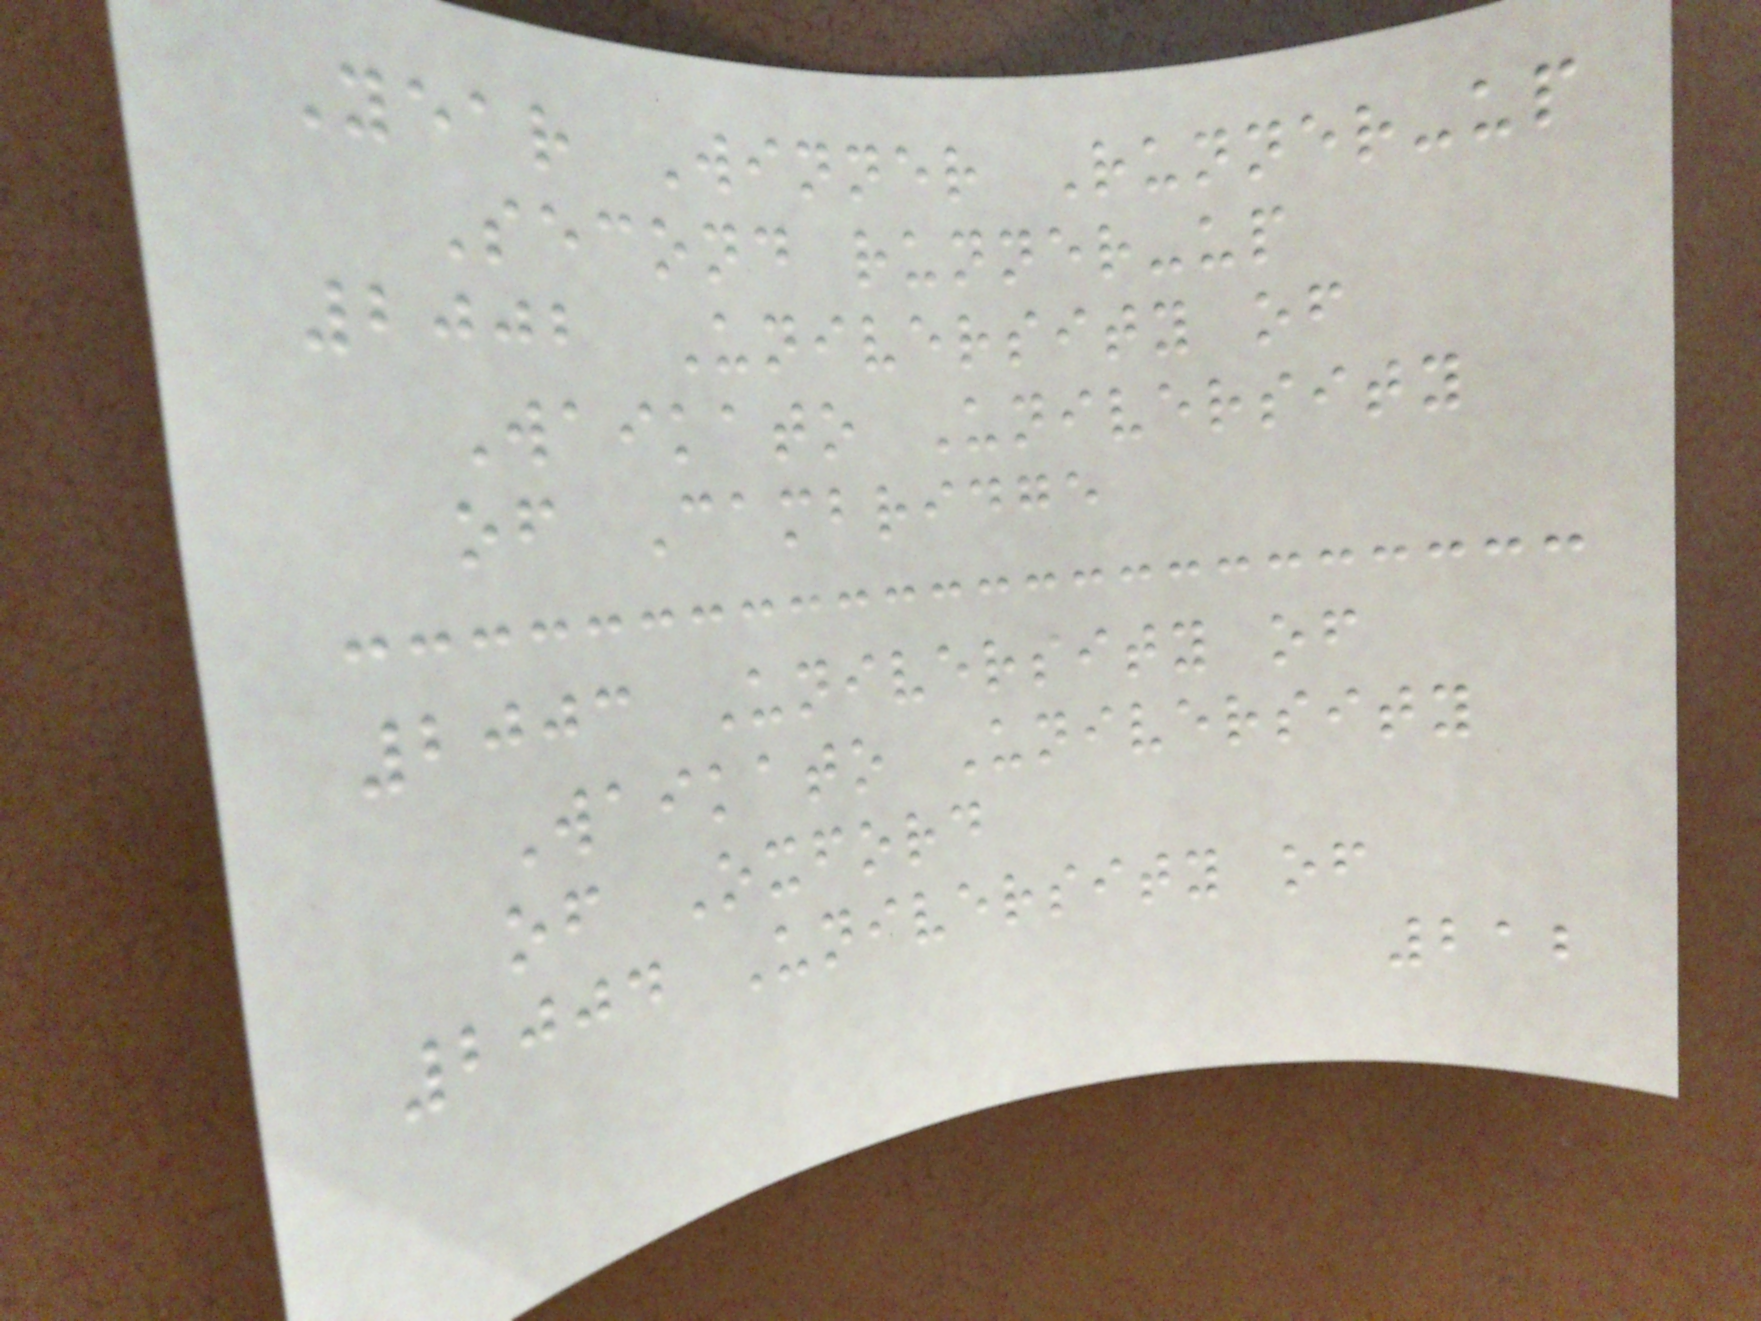Year Winner Runner-up
Second runner-up
2002 University of
Waikato University
of Cambridge
2003 University of
Waikato University
of Oxford
2004 University of
212
